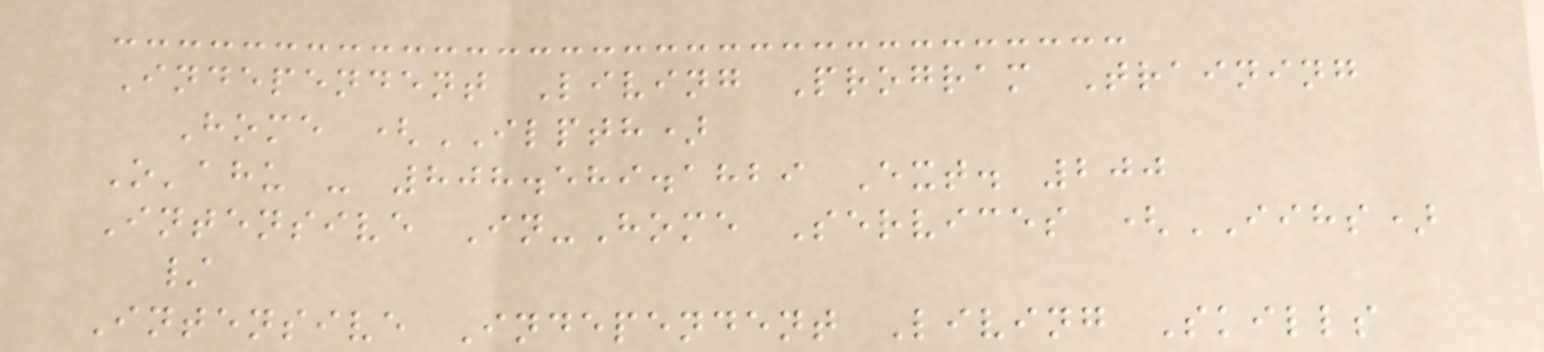Independent Living Program Training
Home (ILPTH)
O'ahu - 808.589.1829 Ext. 200
Intensive In-Home Services (IIHS)
/
Intensive Independent Living Skills
